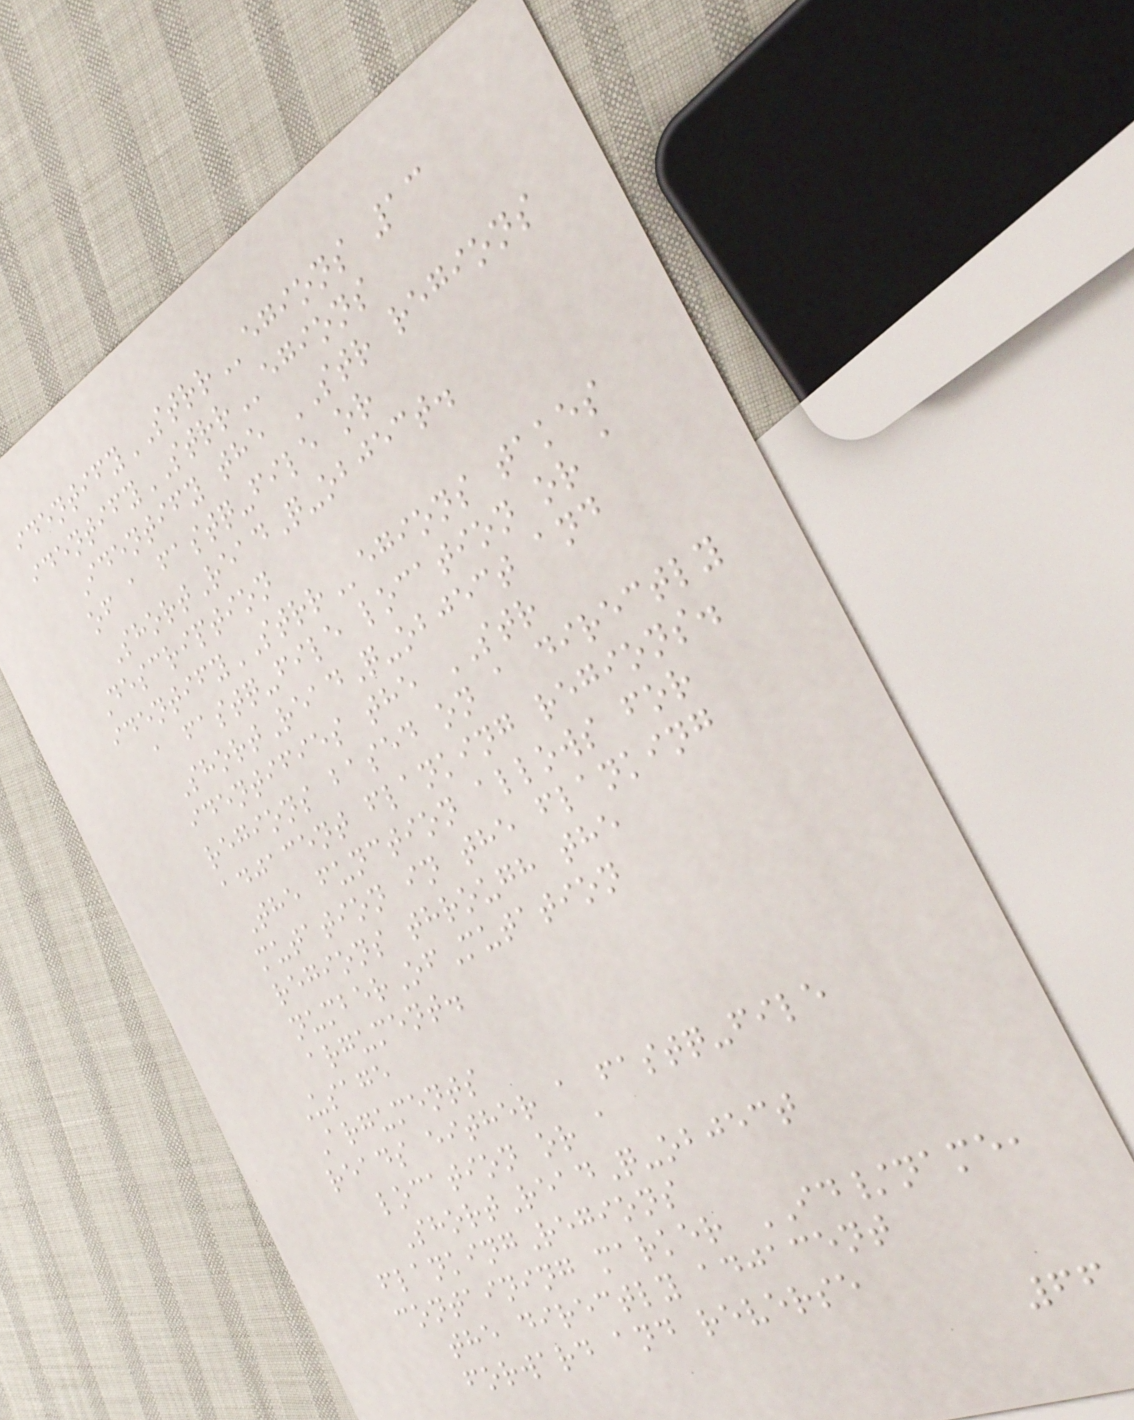identifySTRRegions 13
identifySTRRegions
Identify the STR regions
of a fastq-file or
ShortReadQ-object.
Description
identifySTRRegions takes
a fastq-file location or a
ShortReadQ-object and
identifies the STR
regions based on a directly
adjacent flanking regions.
The function allows for
mutation in the flanking
regions through the
numberOfMutation
argument.
Usage
Arguments
reads either a fastq-file
location or a
ShortReadQ-object
flankingRegions
containing marker ID/name,
the directly adjacent
forward and reverse
66
